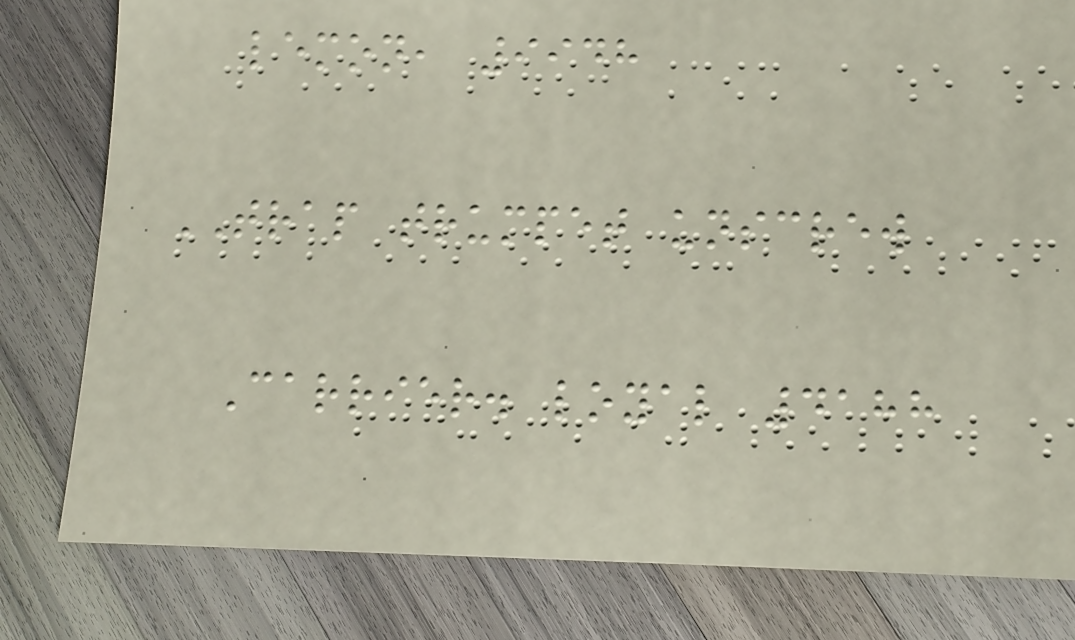lemon, 9948
TRAP trumpet unscrew
Carrier. loyal 4188
